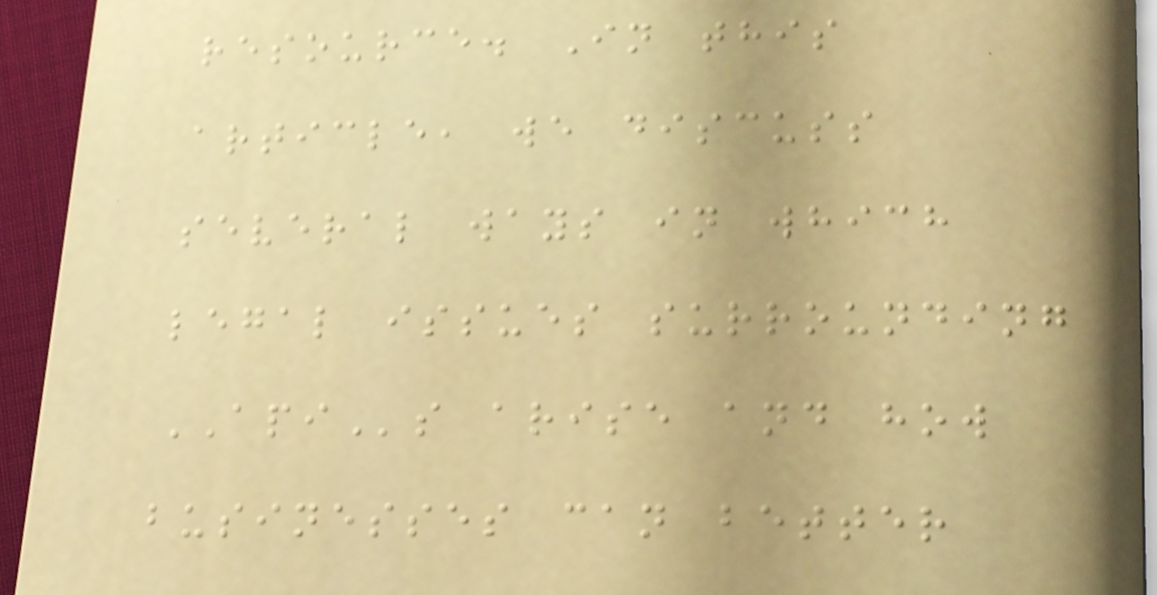resource. In this
article, we discuss
several ways in which
legal issues surrounding
APIs arise and how
businesses can better
